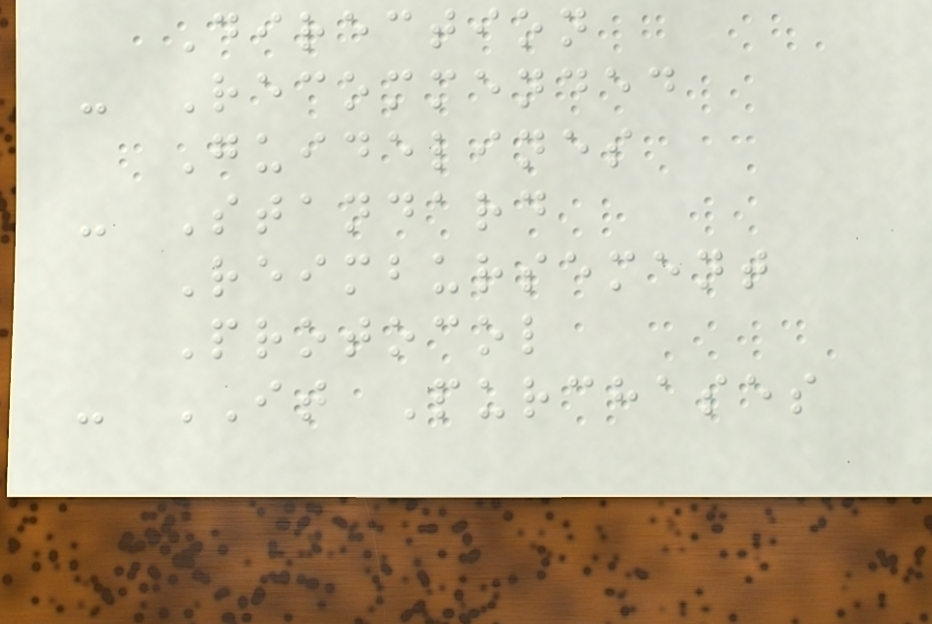Direction
- Recommended
Guidelines
- Standard
Reimbursement
Protocol
- IT Purchases
